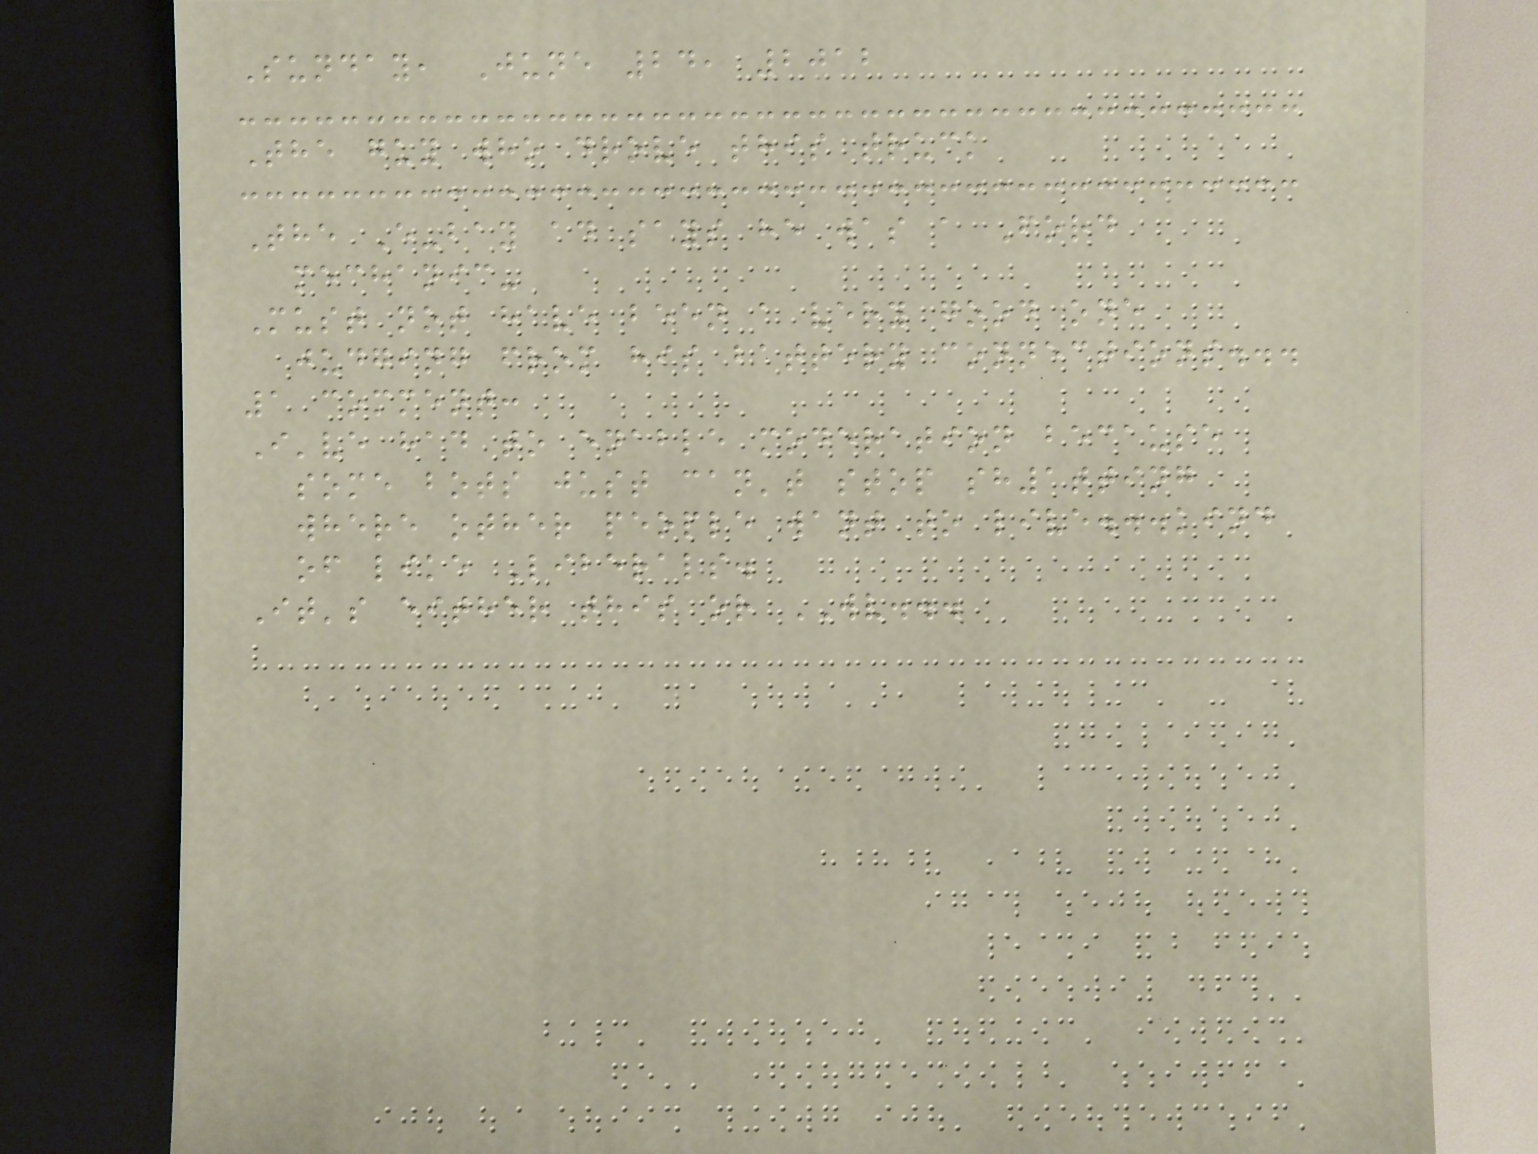Sunday, June 24, 2012
The guy who drove this truck
The E-bay ad says he was a Ford
mechanic-
Must not have been a very good one
judging from his battery connections...
1 comment:
I've had to enable moderation because
some bots just can't stop sh1tting
where other people want to live...kind
of like Liberals.
It's either this or WV...
